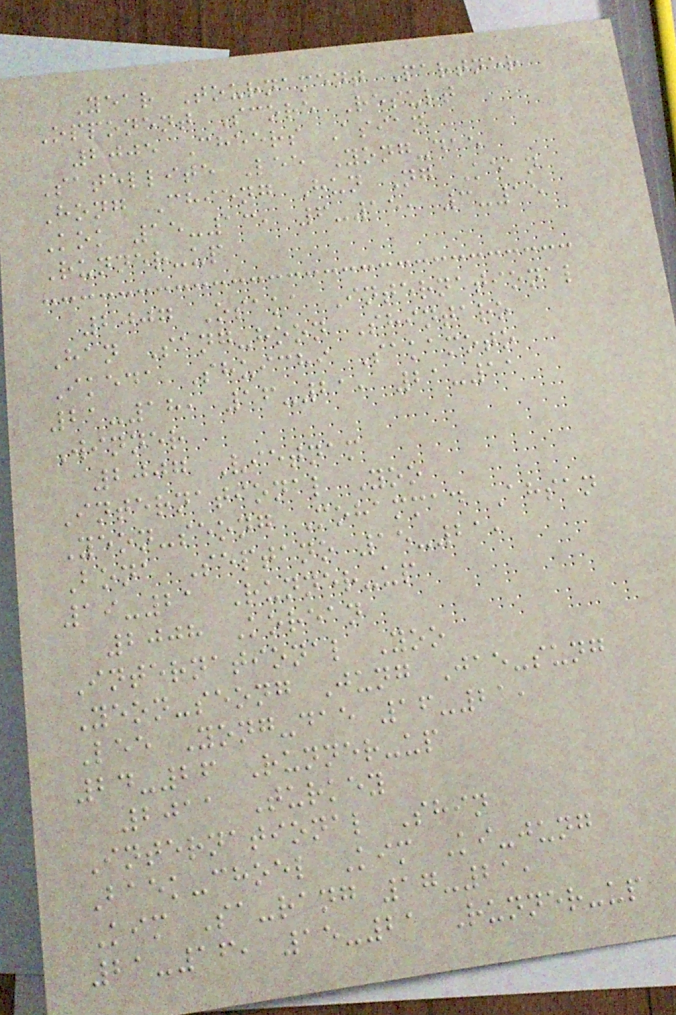Year Tournament Partner
Opponent Score Result
2005 Cheers Asian
Satellite Lee Yong-dae
Hong Chieng Hun Ng Kean
Kok 15-13, 6-15, 3-15
Runner-up
2007 Osaka International
Han Sang-hoon Shintaro
Ikeda Shuichi Sakamoto
21-18, 16-21, 21-11
Winner
2007 Vietnam
International Yoo
Yeon-seong Mohammad Ahsan
Bona Septano 15-21,
19-21 Runner-up
2008 Korean
International Yoo
Yeon-seong Jung Jae-sung
Lee Yong-dae 16-21,
24-26 Runner-up
2011 Turkey
International Shin
Baek-choel Kim Ki-jung
Kim Sa-rang 17-21,
21-16, 15-21 Runner-up
